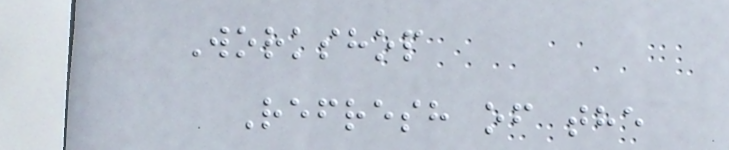Workshop
Refresh of the
